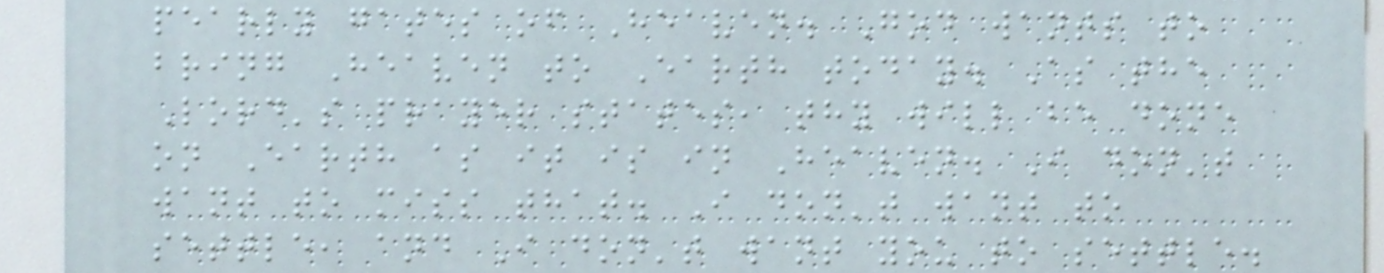pearly gates of Heaven. God wants to
bring Heaven to Earth today. As the
Lord's prayer states, thy will be done
on Earth as it is in Heaven. I don't
want to miss that. I don't want to
settle, and I don't want you to settle.
